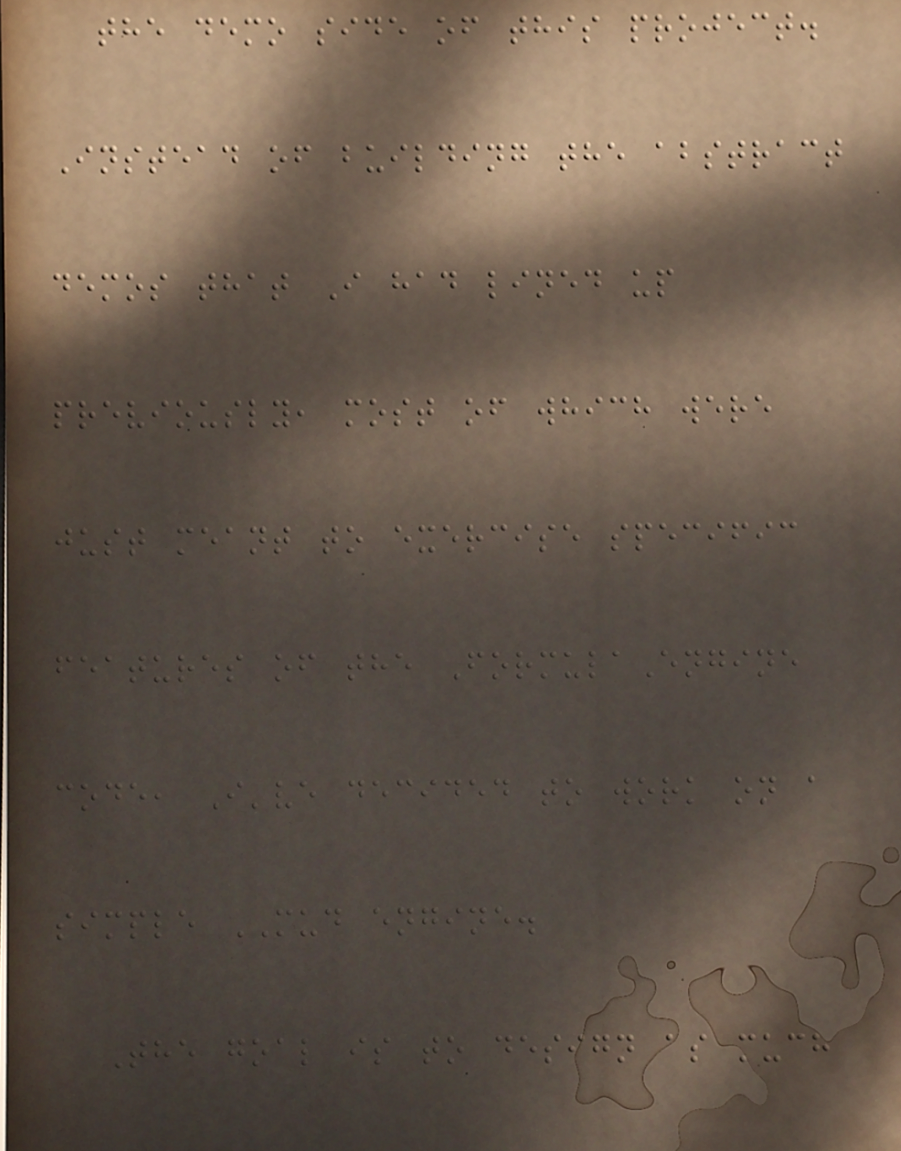the demo side of this project.
Instead of building the abstract
demos that I had lined up
previously, most of which were
just meant to exercise specific
features of the FormulaEngine
code, I've decided to work on a
simple MUD engine.
The goal is to design as much
